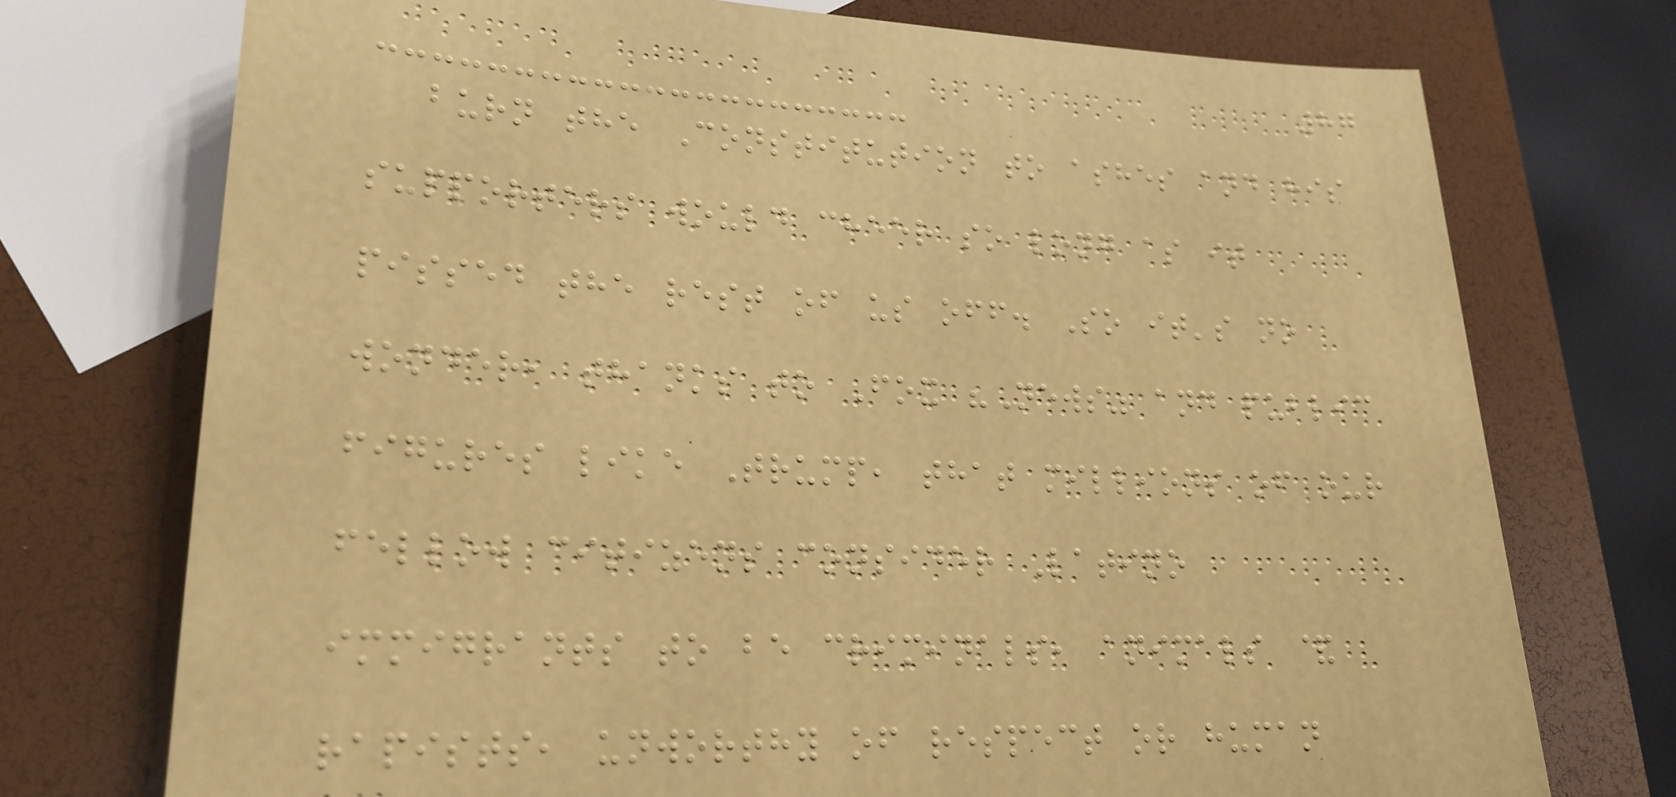87
burn the Constitution to ashes and his
supporters would cheer so long as it
pissed the rest of us off. So it's no
wonder, thanks to Fox "News" and public
figures like Trump, that millions of our
fellow citizens consider Latino
immigrants to be criminals, animals &
rapists, unworthy of respect or human
